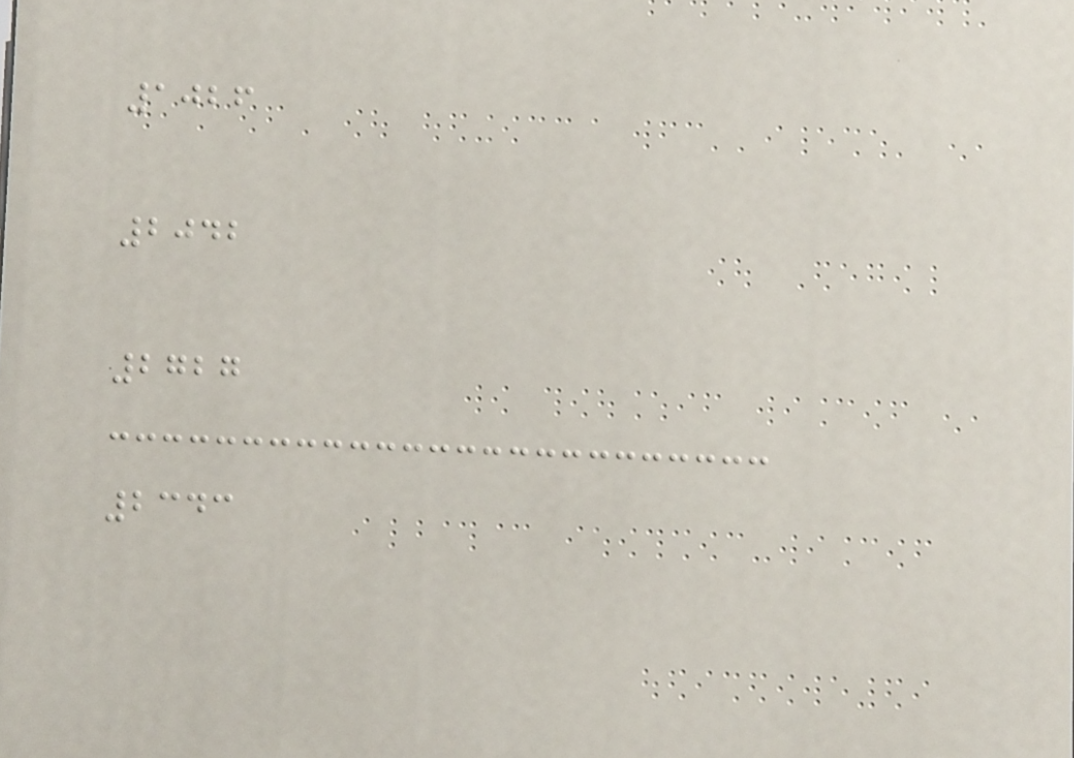1026
2042
2727
2343
